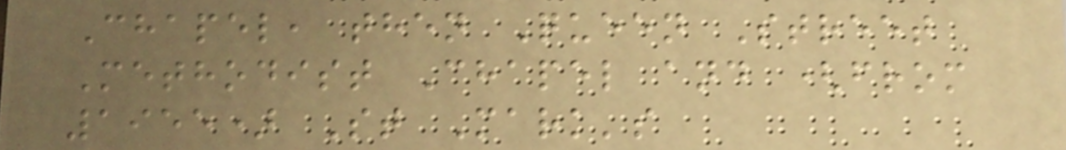Chapel, then Queen Street
Methodist Chapel and (from
1955) St Mark's
